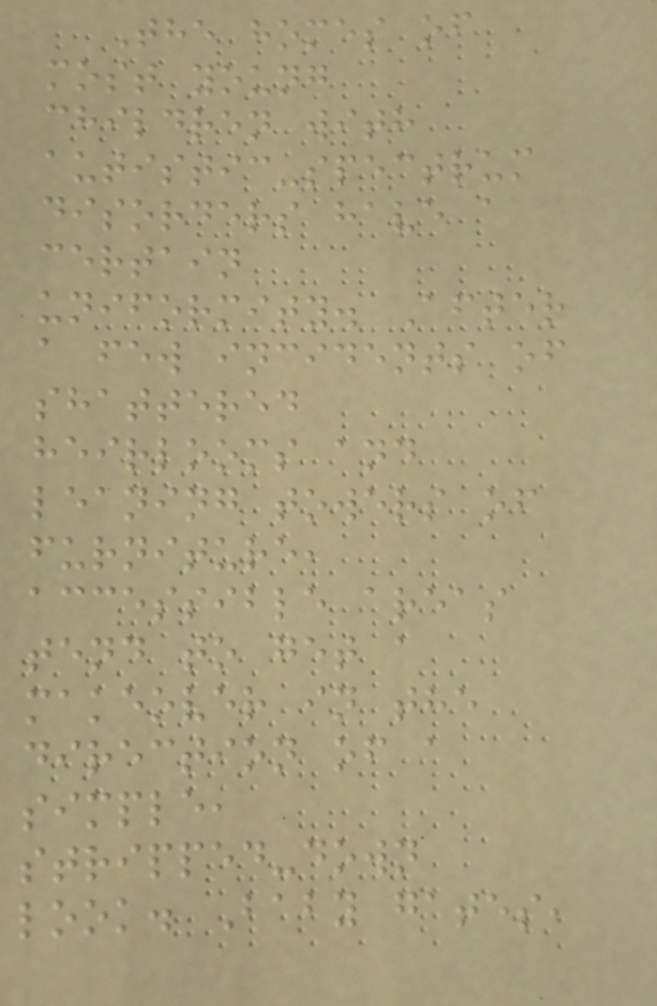The homes of
most young
children with
autistic-spectrum
disorders have a
certain
uniformity. After
a few incidents of
shattered
heirlooms and
leaning towers of
furniture,
accessible areas
tend to get a
makeover in the
direction of a
simple,
stripped-down
look. Baby gates,
